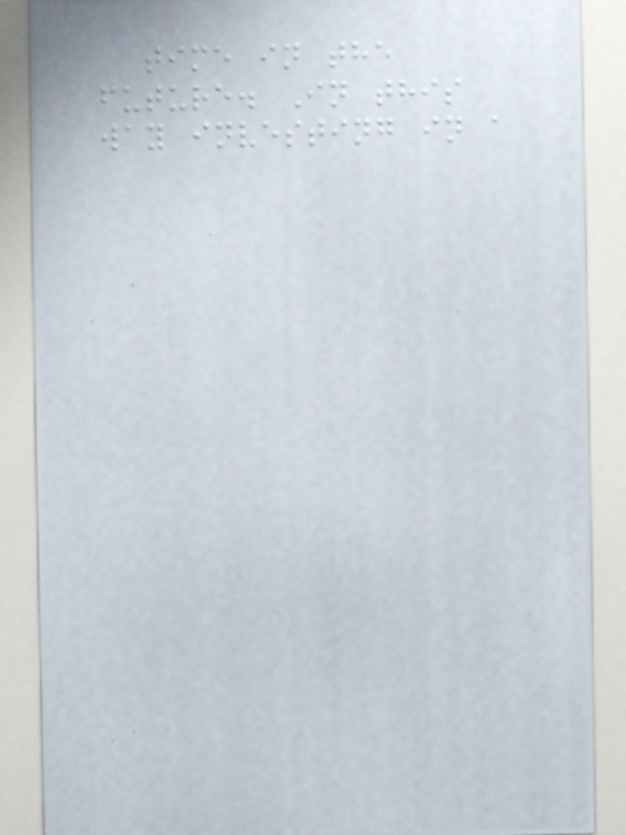time in the
future. In this
way investing in a
